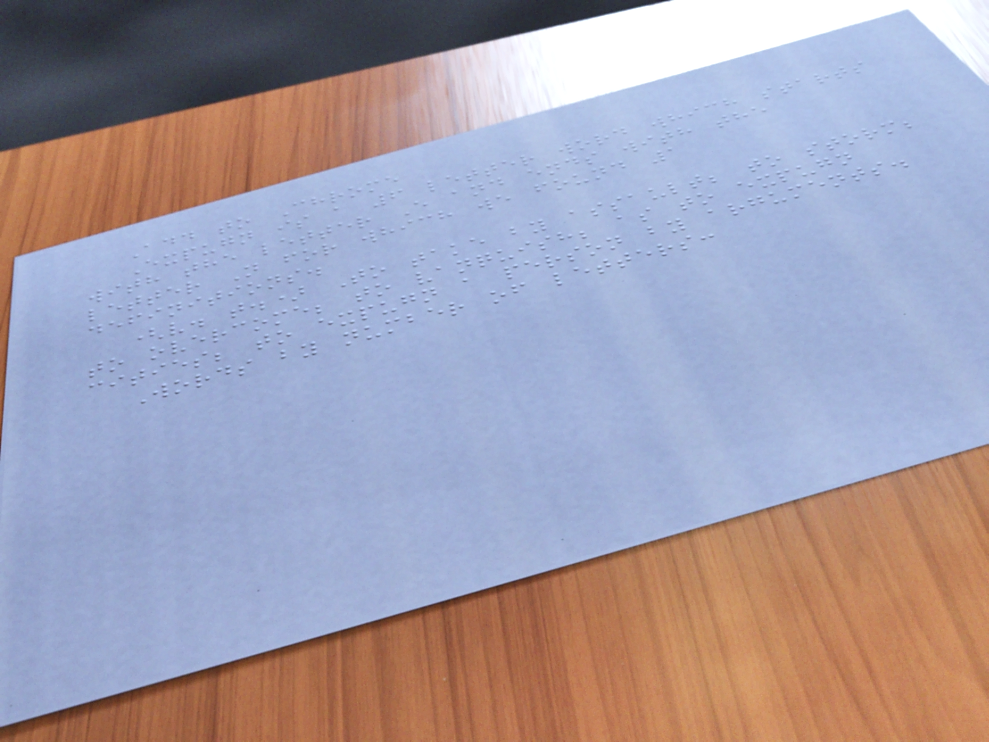Add to Chrome
Expugn is a 6 letter word which starts
with the letter E and ends with the
letter N for which we found 1
definitions.
(v. t.) To take by assault; to storm;
to overcome; to vanquish; as to expugn
cities; to expugn a person by arguments.
Words by number of letters:
